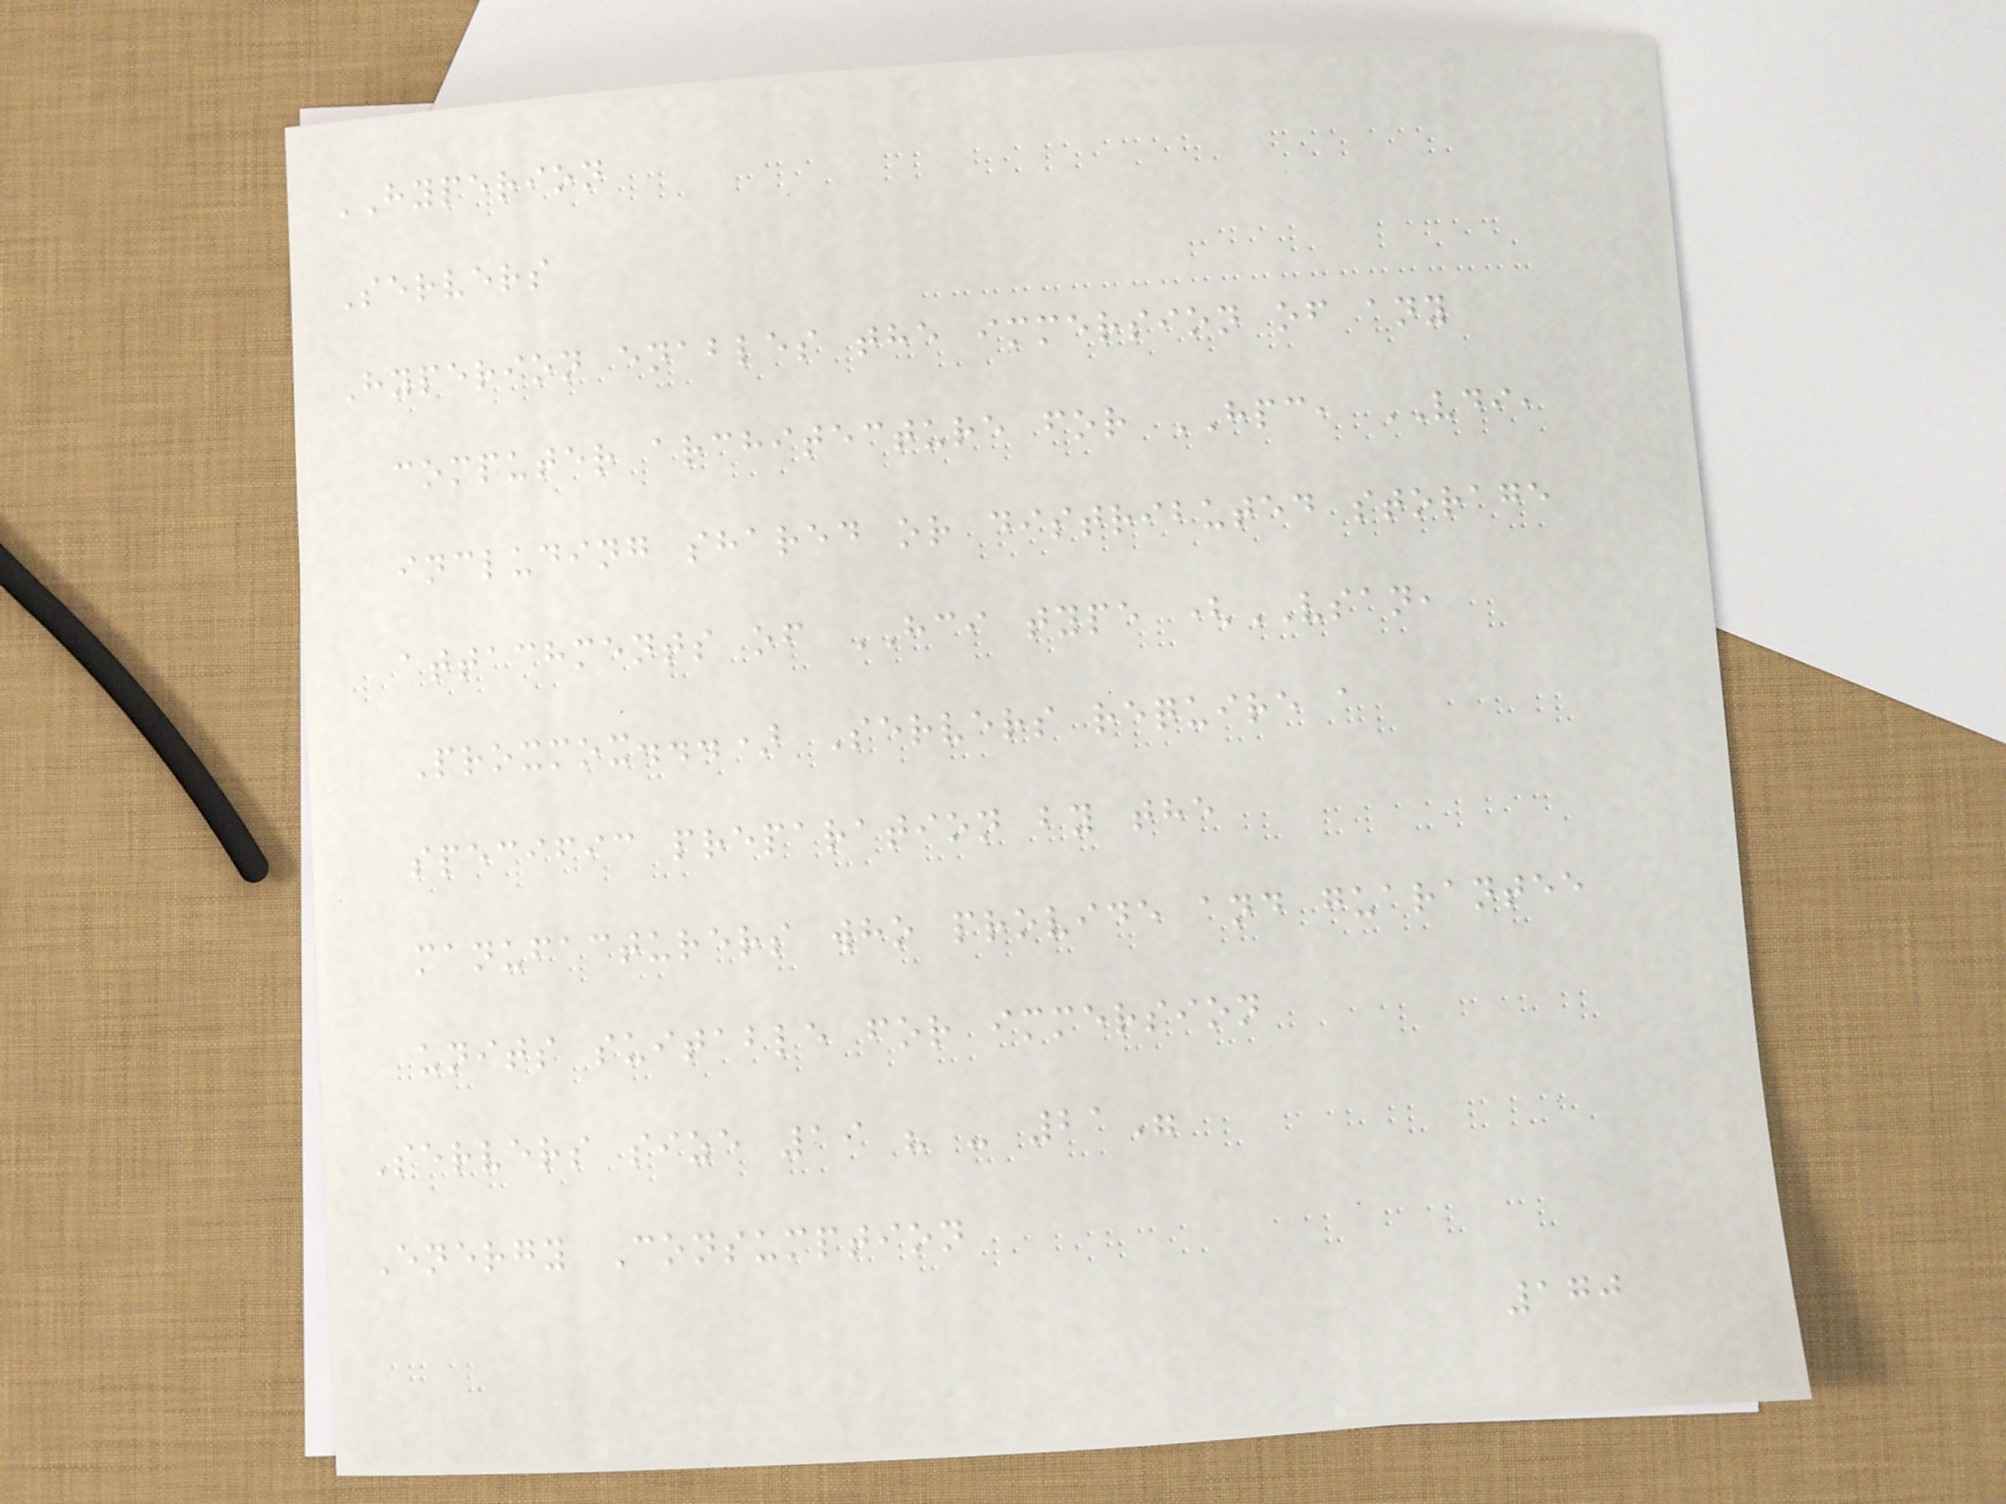HYPERION
Servers
Hyperion enables the immersion of any
computer architecture for HPC, VDI,
including shared or distributed storage
attachments of HCI type (VSAN,
Proxmox...) Servers require a
specific preparation by the
manufacturers who provide and guarantee
units suitable for immersion
Servers size 19 " - 21"
Energy Consumption
170
